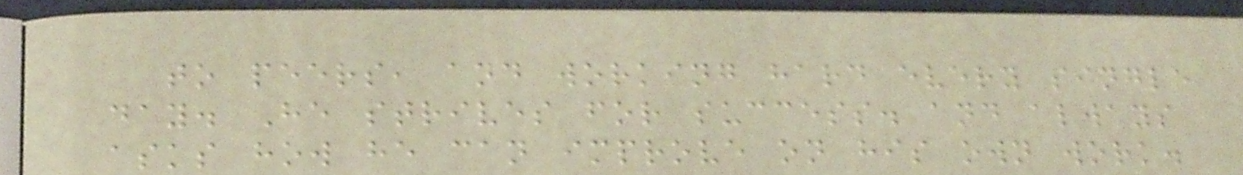to peers, and working hard every single
day. He strives for success. and always
asks how he can improve on his own work.
